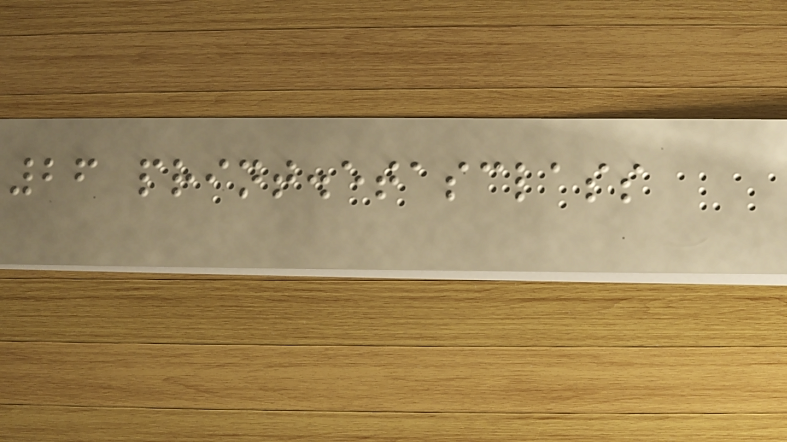26 print.etasclass
